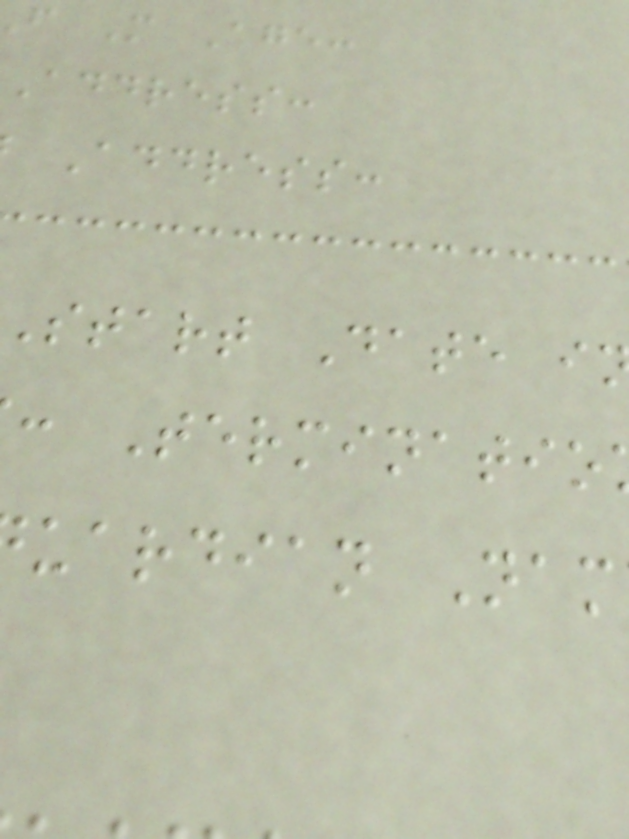f M Age:
Address:
Address:
start Date i
: Terminatio
uardian Nam
